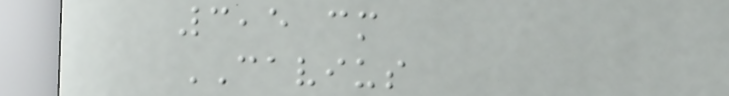3,5 cm
CAVIUS
